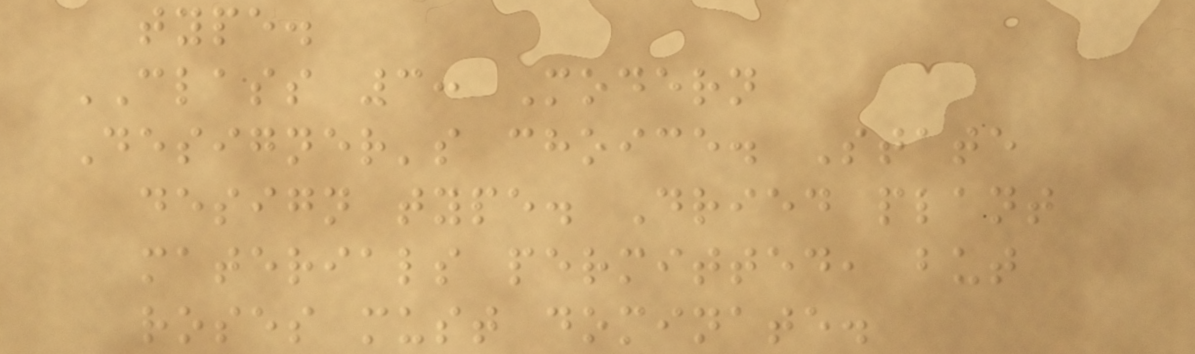type.
CLASS 3: Modern
Designer's choice. State
design type. Dried plant
materials permitted, but
roses must dominate.
